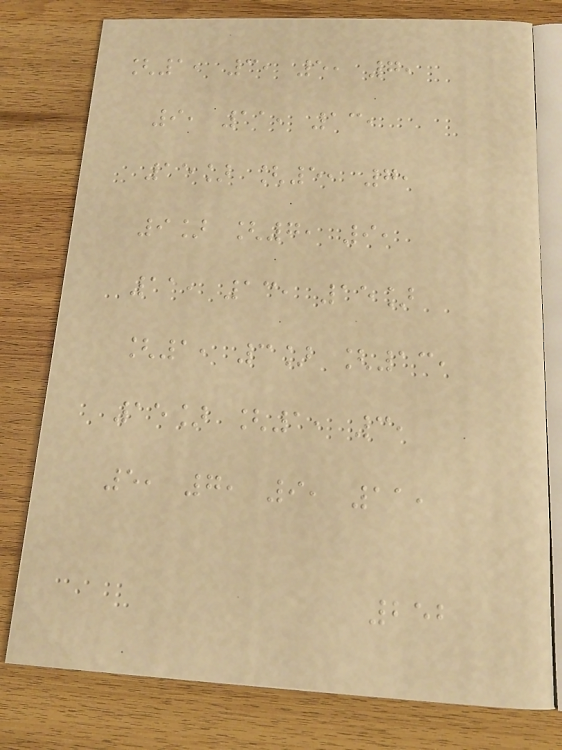[1, 3, 5, 7,
9, 11, 13,
15] [5, 7,
9] [7, 9,
11, 13, 15]
[1, 3] [13,
15] [1, 3,
5, 7, 9, 11,
252
